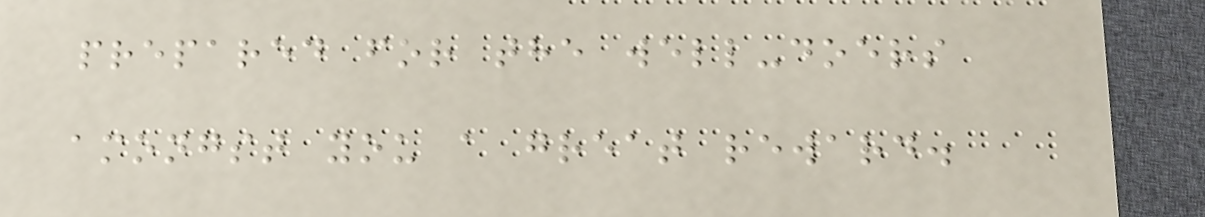prepared for the well-doers
amongst you a great reward.
